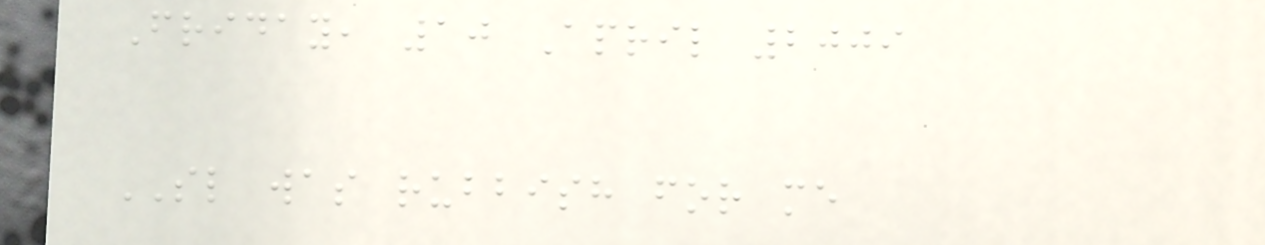Friday, 10 April 2009
SL was rubbish for me
